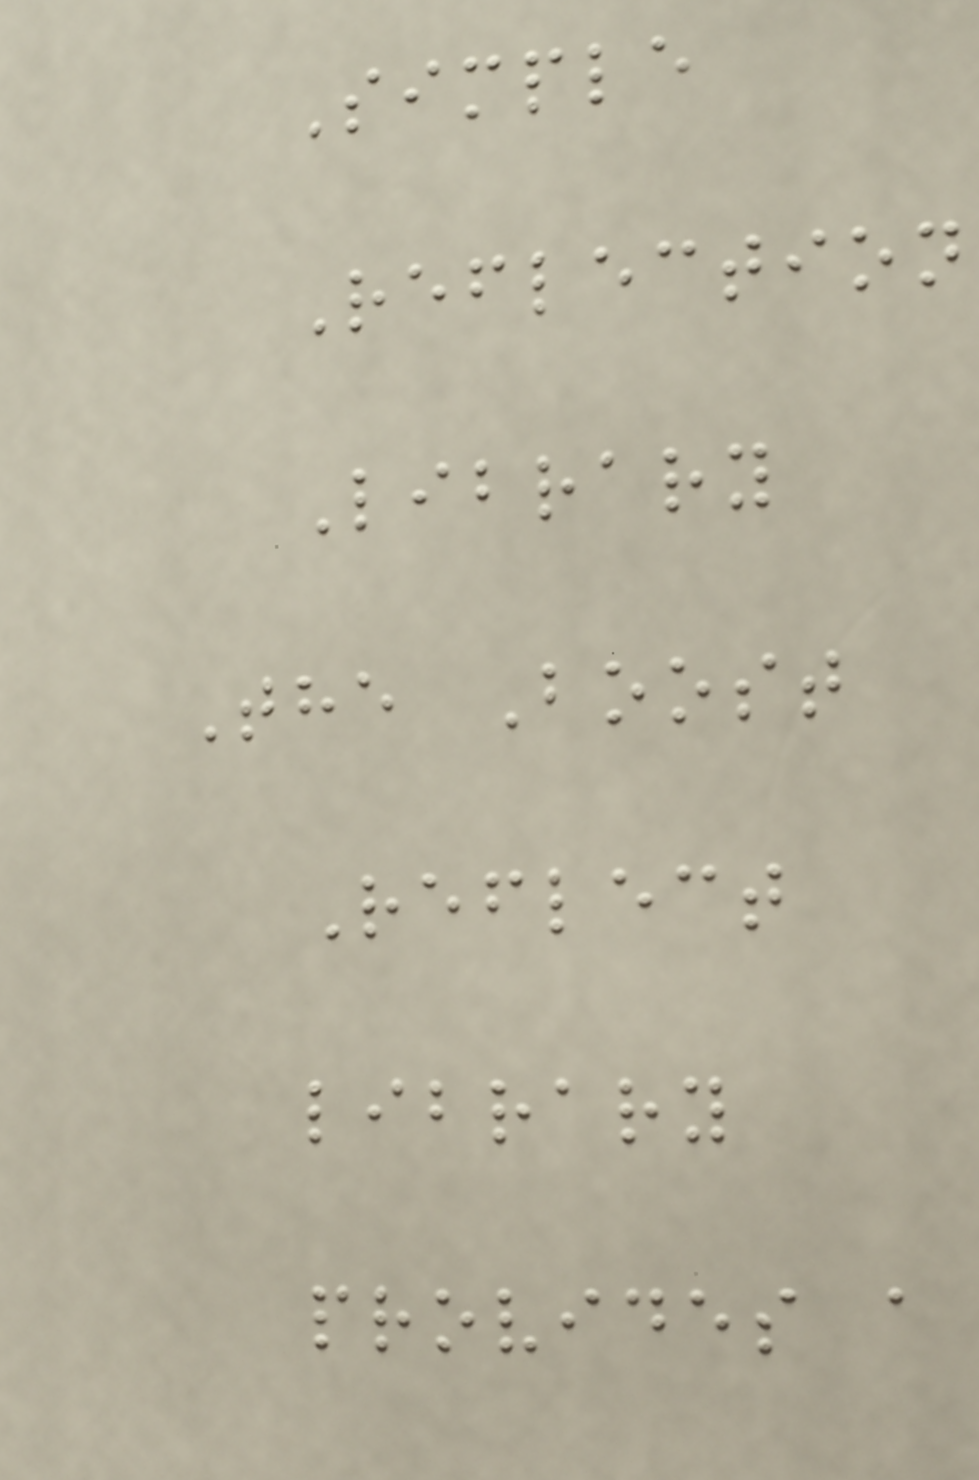Simple
Reflection
Library
The Boost
Reflect
library
provides a
